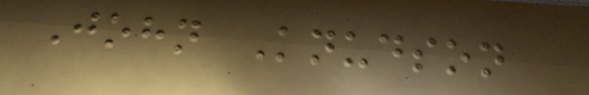John Knudson
